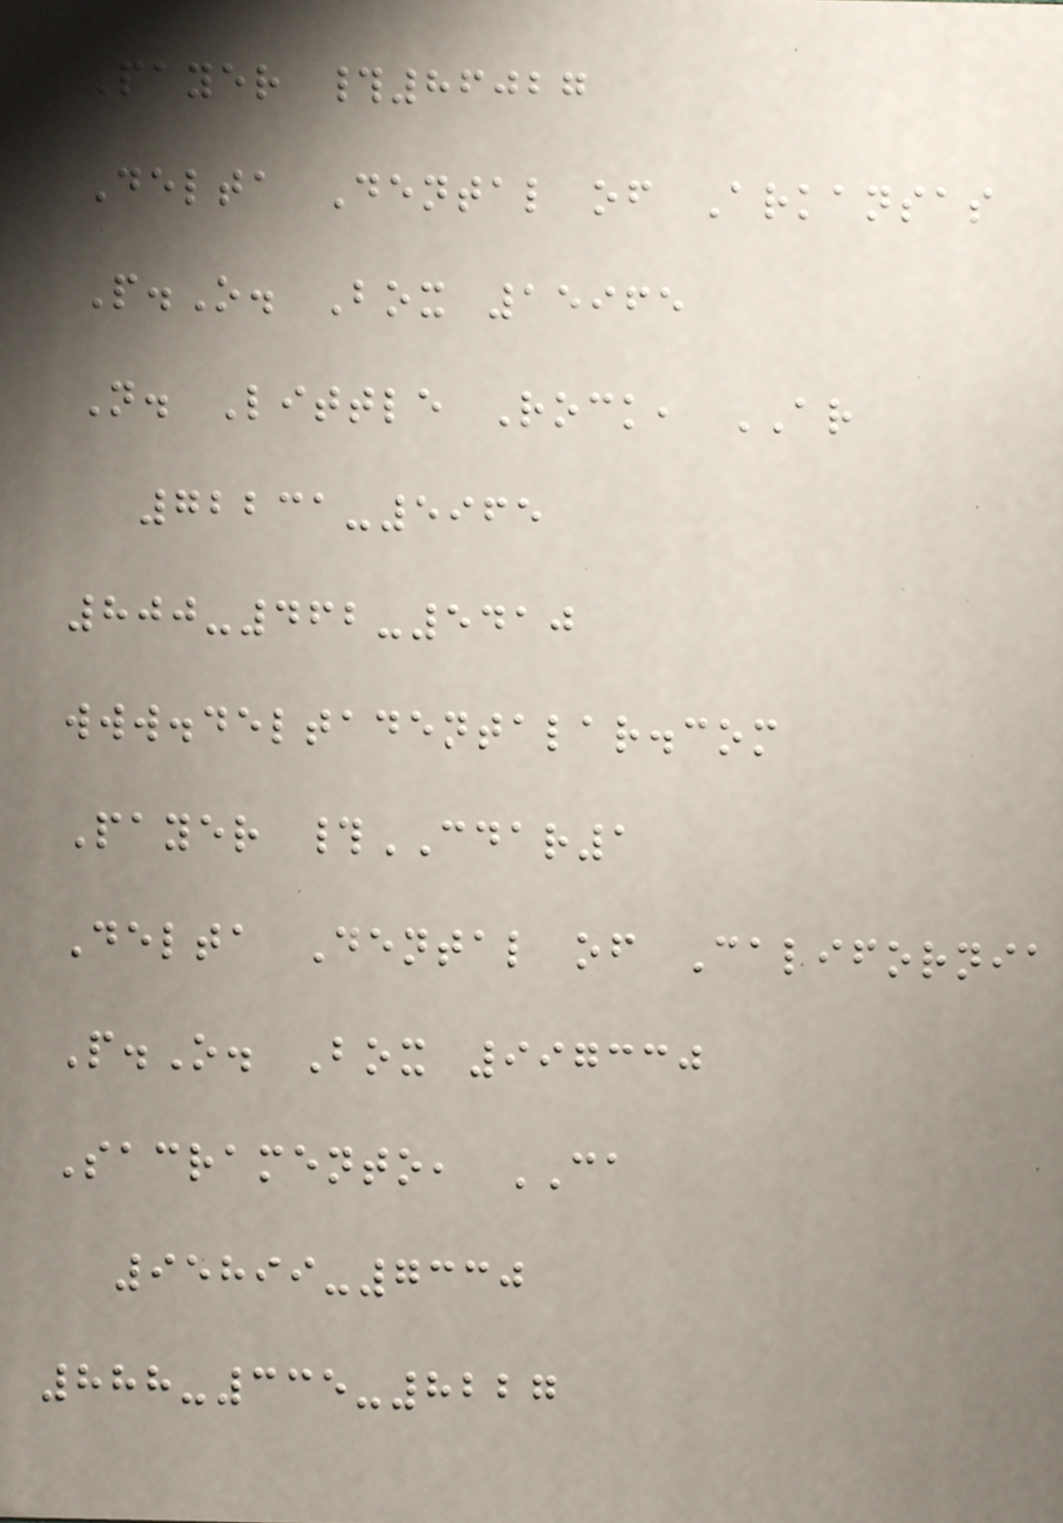Payer #86027
Delta Dental of Arkansas
P.O. Box 15965
N. Little Rock, AR
72231-5965
800-462-5410
www.deltadentalar.com
Payer #CDAR1
Delta Dental of California
P.O. Box 997330
Sacramento, CA
95899-7330
888-335-8227
